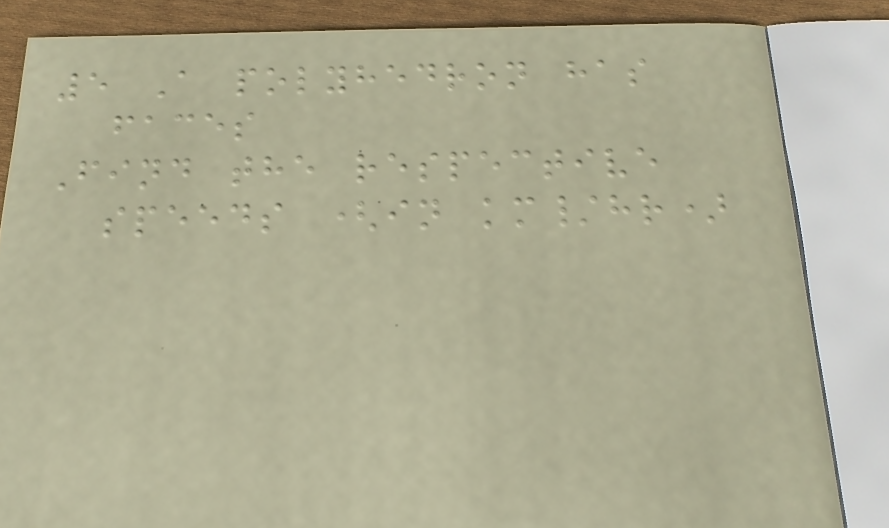5 A polyhedron has
faces
Find the respective
speeds (in km/hr)
